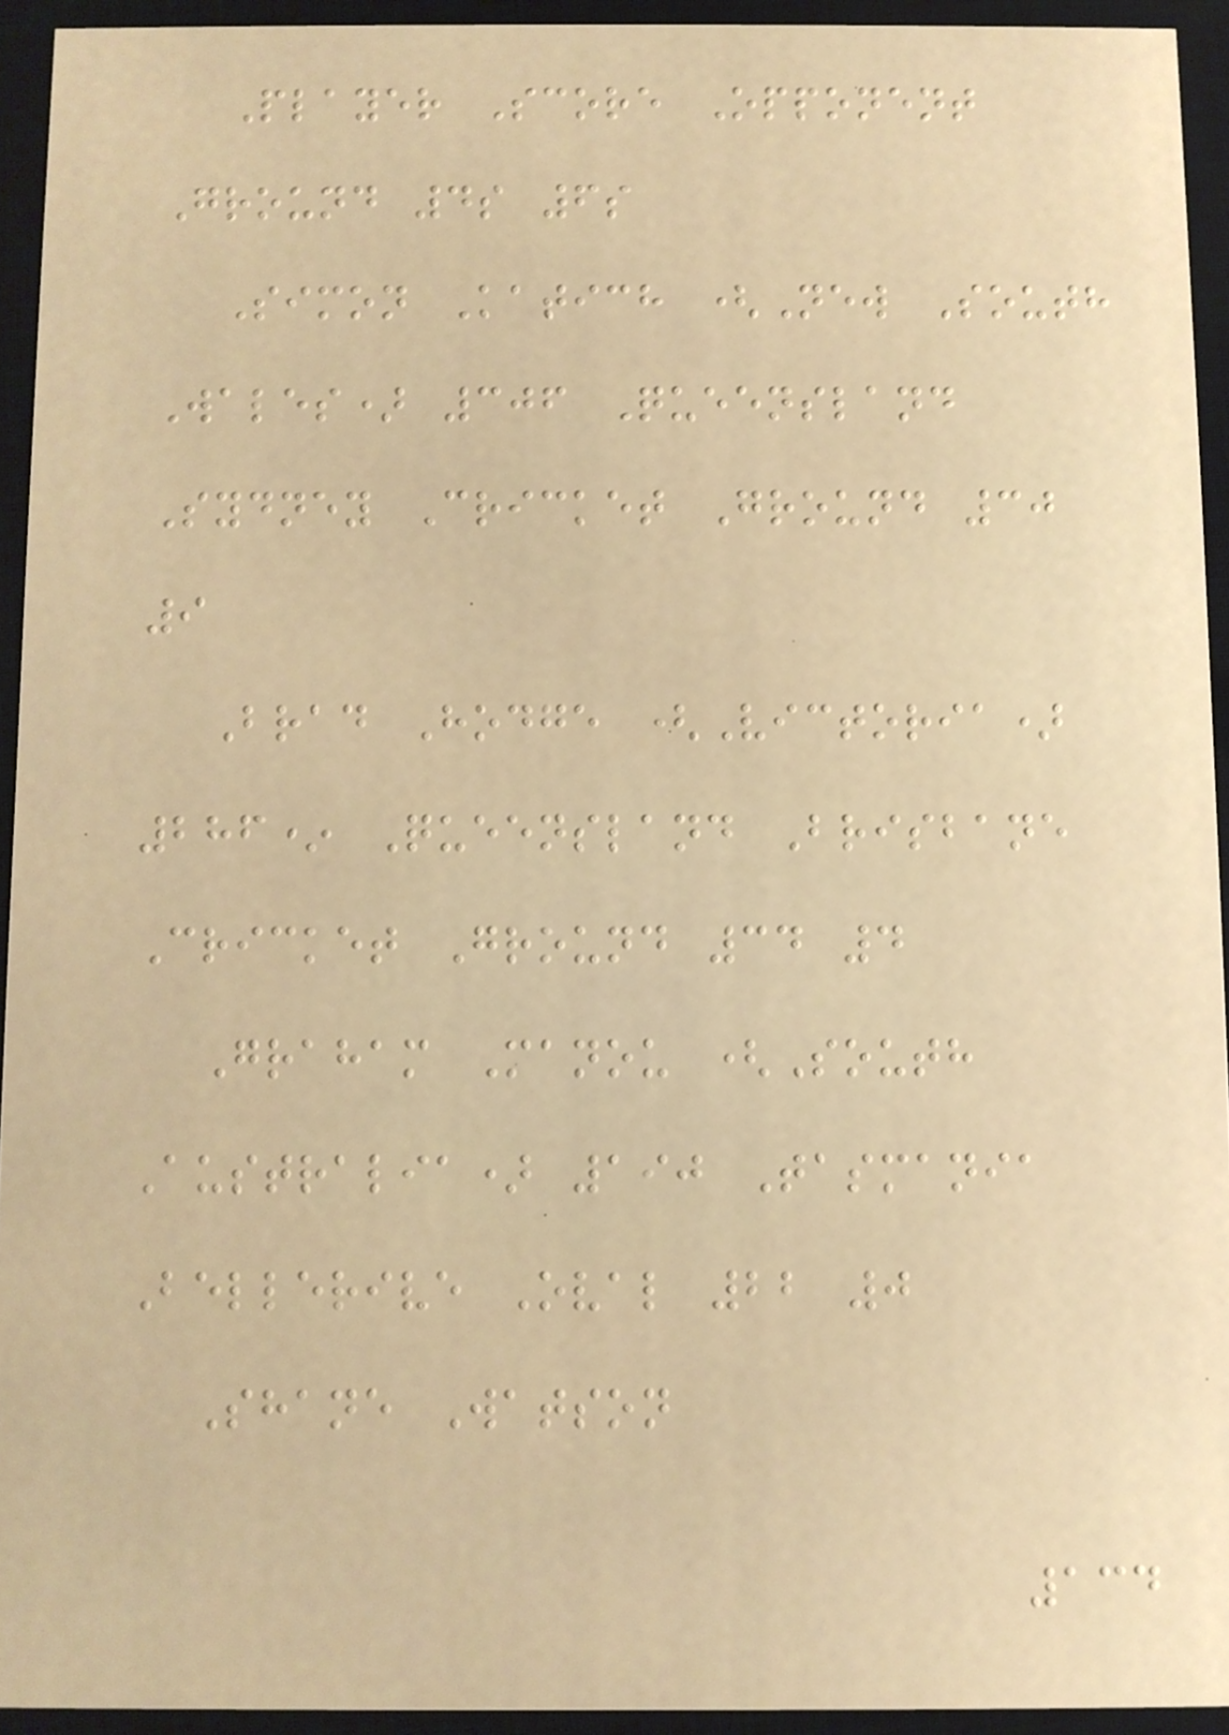Player Score Opponent
Ground 4s 6s
Simon Katich (New South
Wales) 306 Queensland
Sydney Cricket Ground 30
9
Brad Hodge (Victoria)
286* Queensland Brisbane
Cricket Ground 34 4
Graham Manou (South
Australia) 190 Tasmania
Bellerive Oval 22 0
Shane Watson
134
